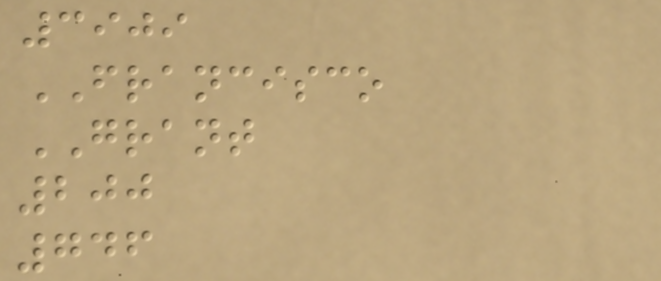3909
FRANCISCO
GRANT
200
746
